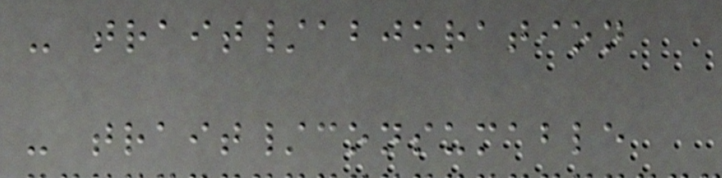- trait/abjuration
- trait/consumable
